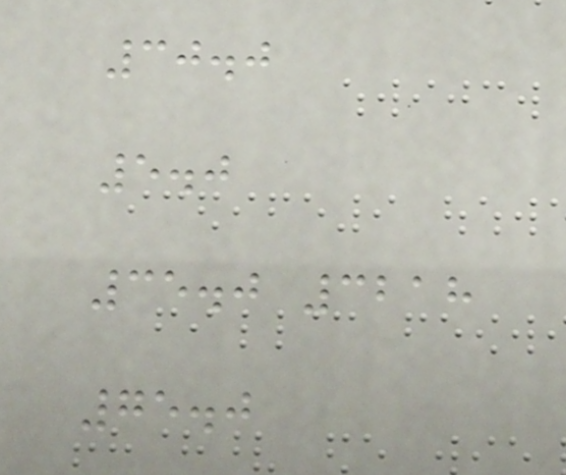30.0
5.0
35.0 3218
75.0
